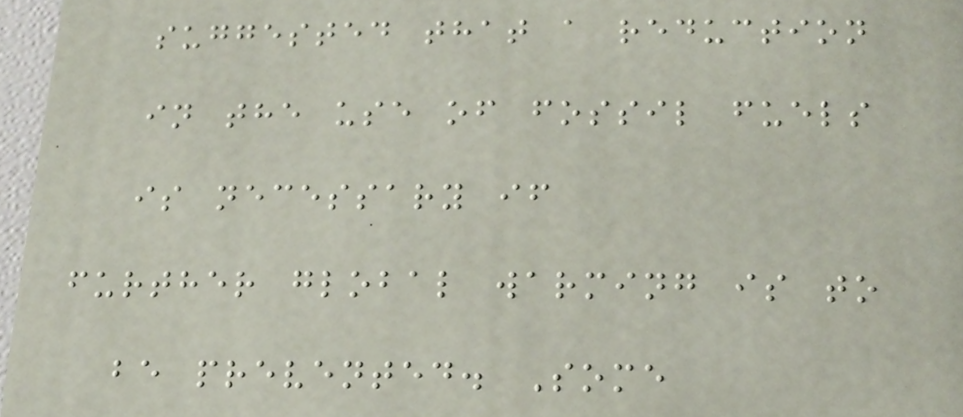suggested that a reduction
in the use of fossil fuels
is necessary if
further global warming is to
be prevented. Some
